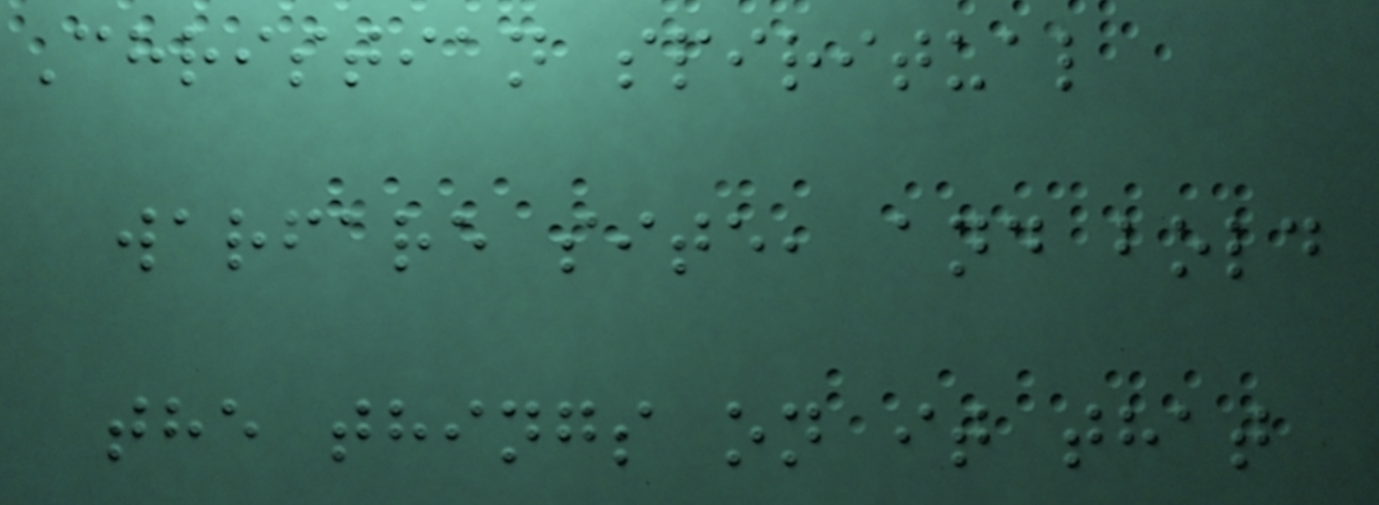Christian spiritual
warfare site, and bold
the things on it that
